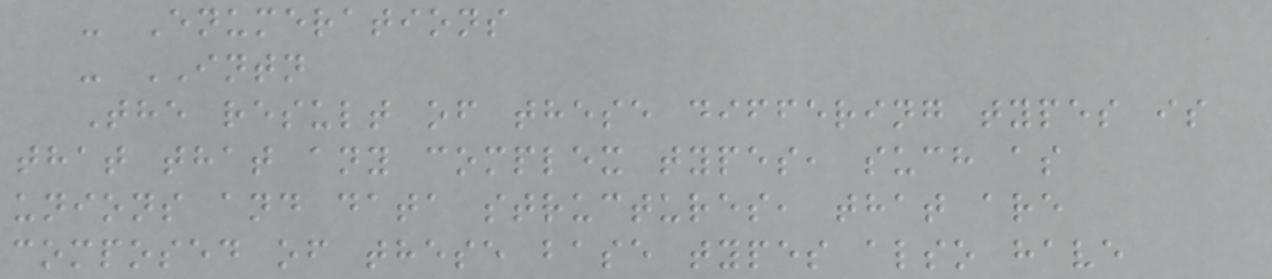- Enumerations
- INTN
The result of these differing types is
that that any complex types, such as
unions and data structures, that are
composed of these base types also have
